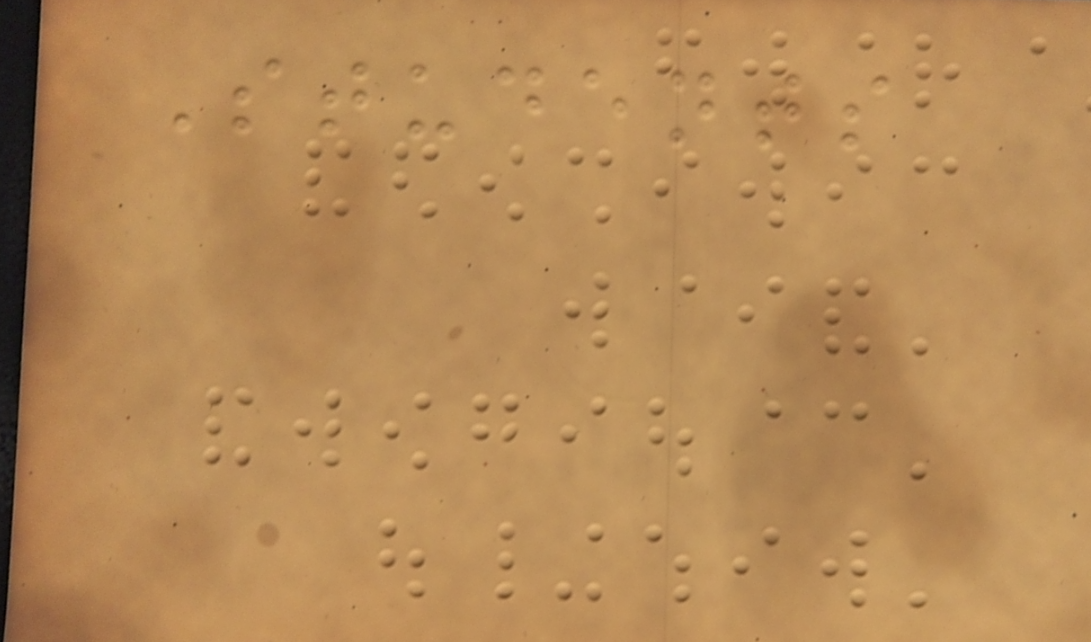Students
